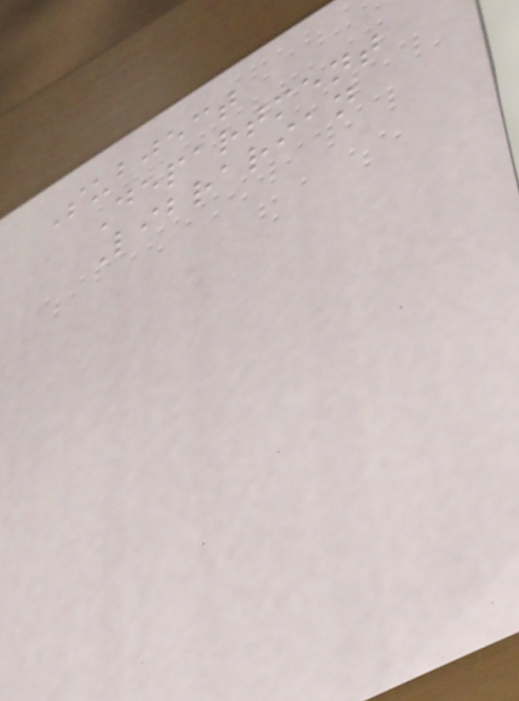Subject
Department
Librarian
